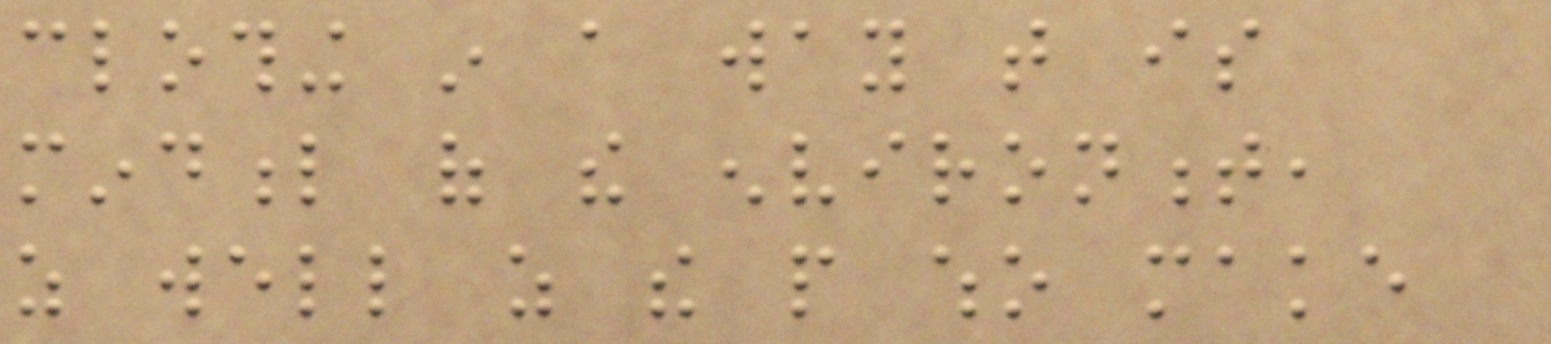clothing in a way that is
mindful of the environment,
as well as the people who make
